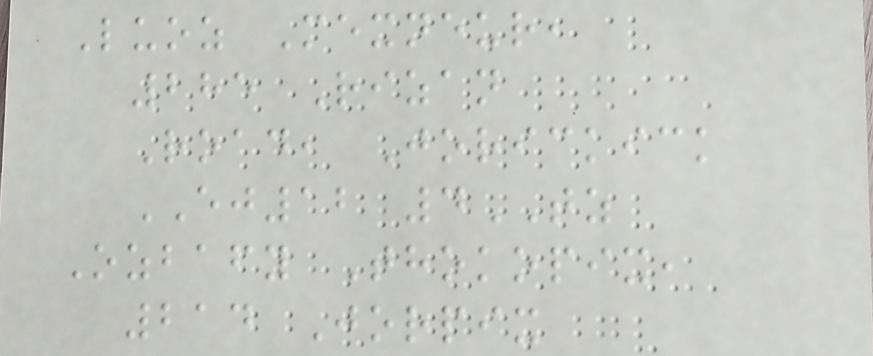Luoz Mexneur,
285 Rizan
Road, Jorickick
EJ12 4TZ
Ozbafy Thokopix,
214 Jorpix
